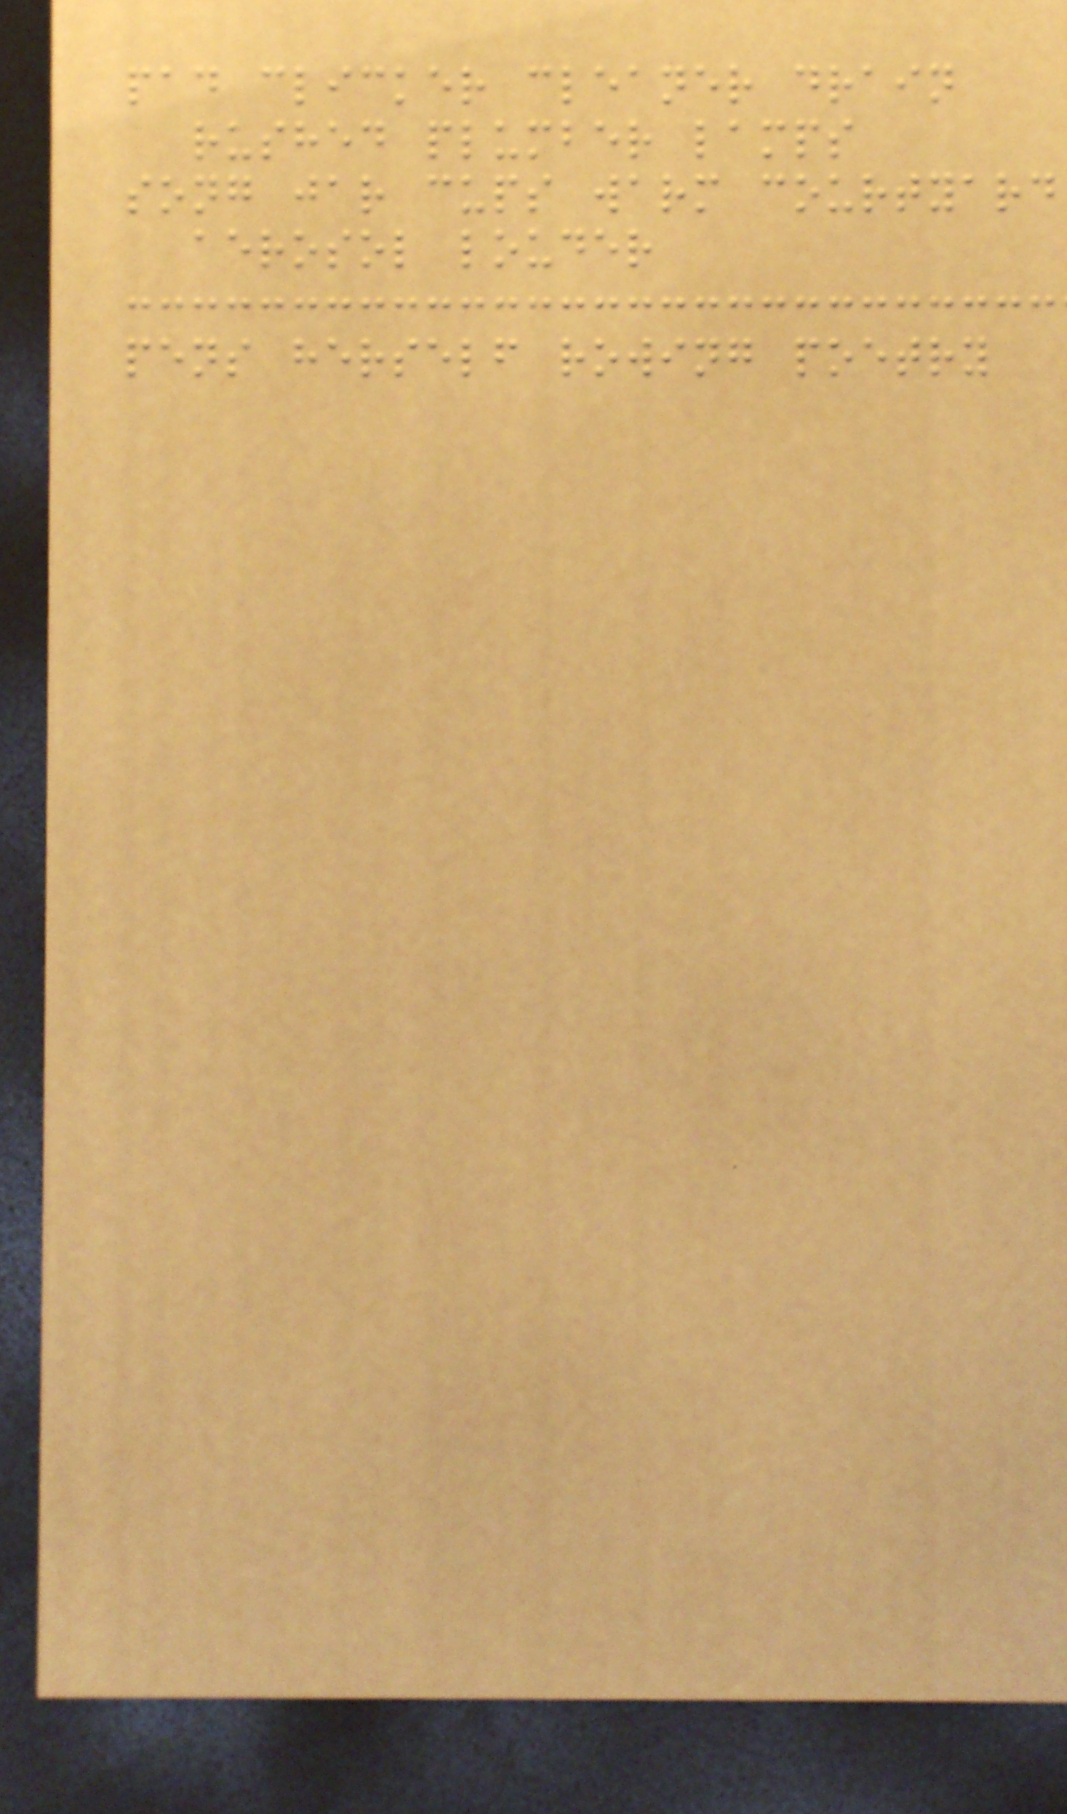pad clicker cleaner drain
rushed plumber lamps
song jar cups warm courtyard
aerosol louder
pens herself rowing poetry
